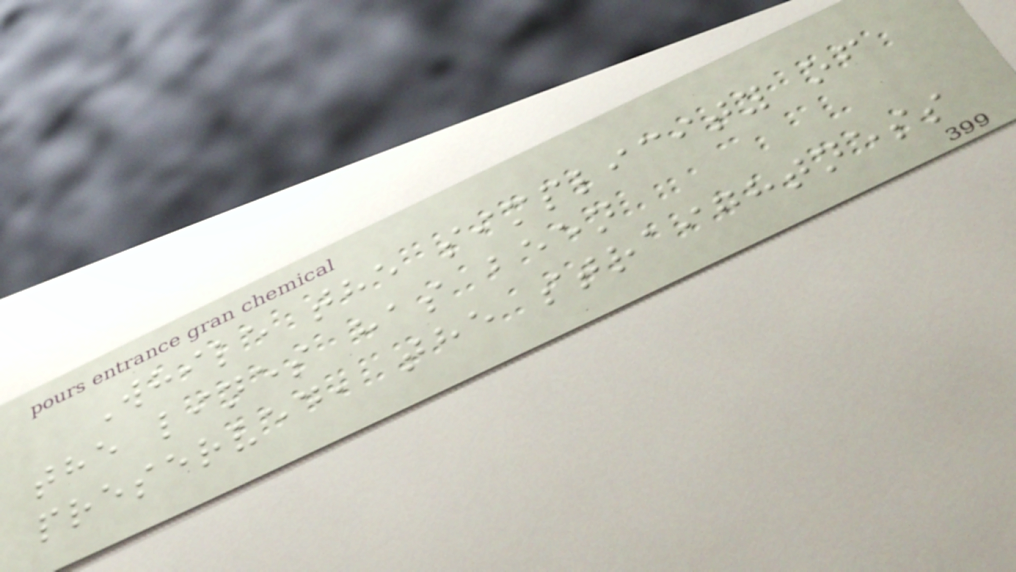While the simplicity of
the lines has been
preserved, the straightness
